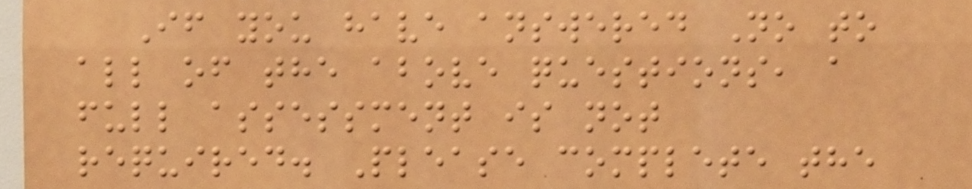If you have answered No to
all of the above questions, a
full assessment is not
required. Please complete the
